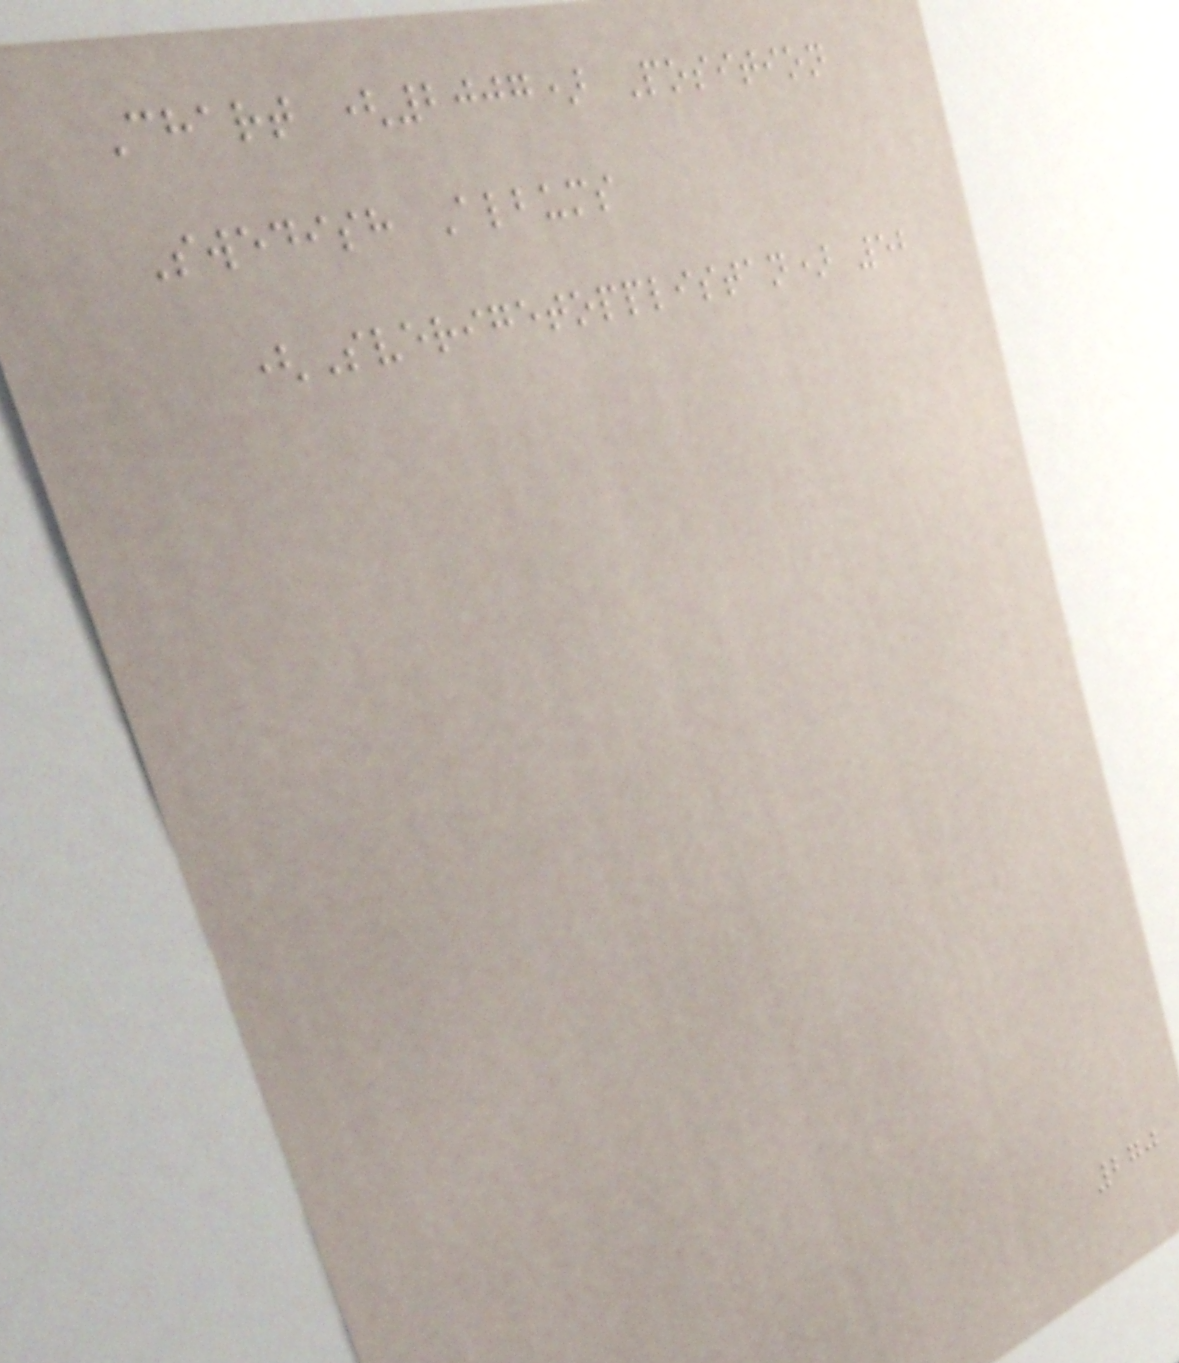Chart (2007) Position
Swedish Albums
(Sverigetopplistan) 52
270
